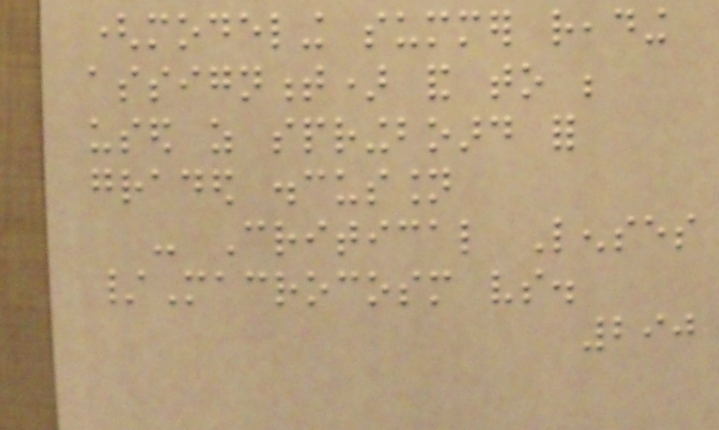(modeling summer reading
assignment) and to be
used as springboard for
graded discussion
- Critical Lenses
/Macrocosm vs.
290
